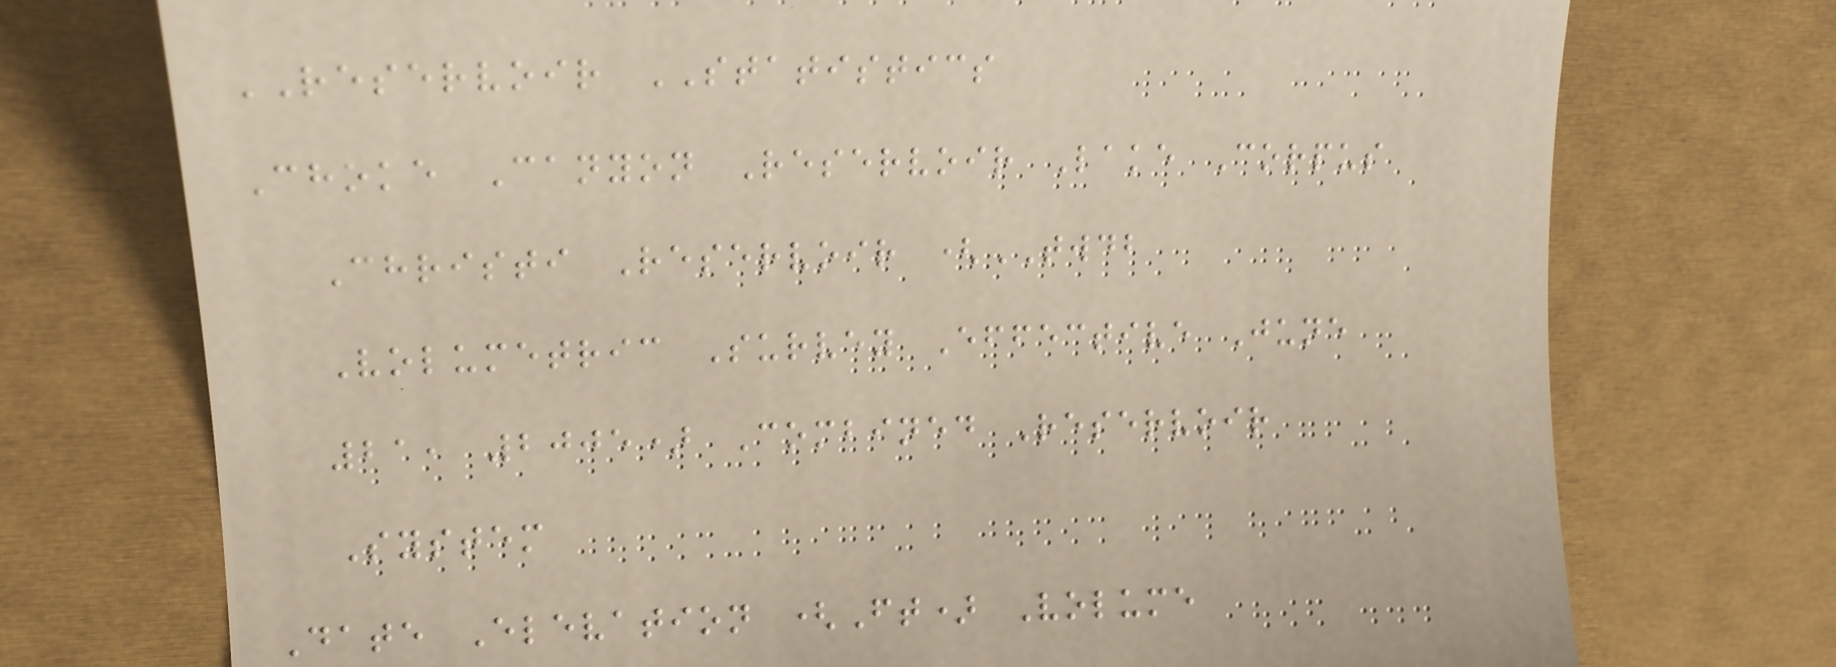RESERVOIR STATISTICS
Choke Canyon Reservoir Lake Corpus
Christi Reservoir (TWDB
Volumetric Survey Effective June
21, 2005) Combined Reservoir
System
Date Elevation (Ft) Volume
